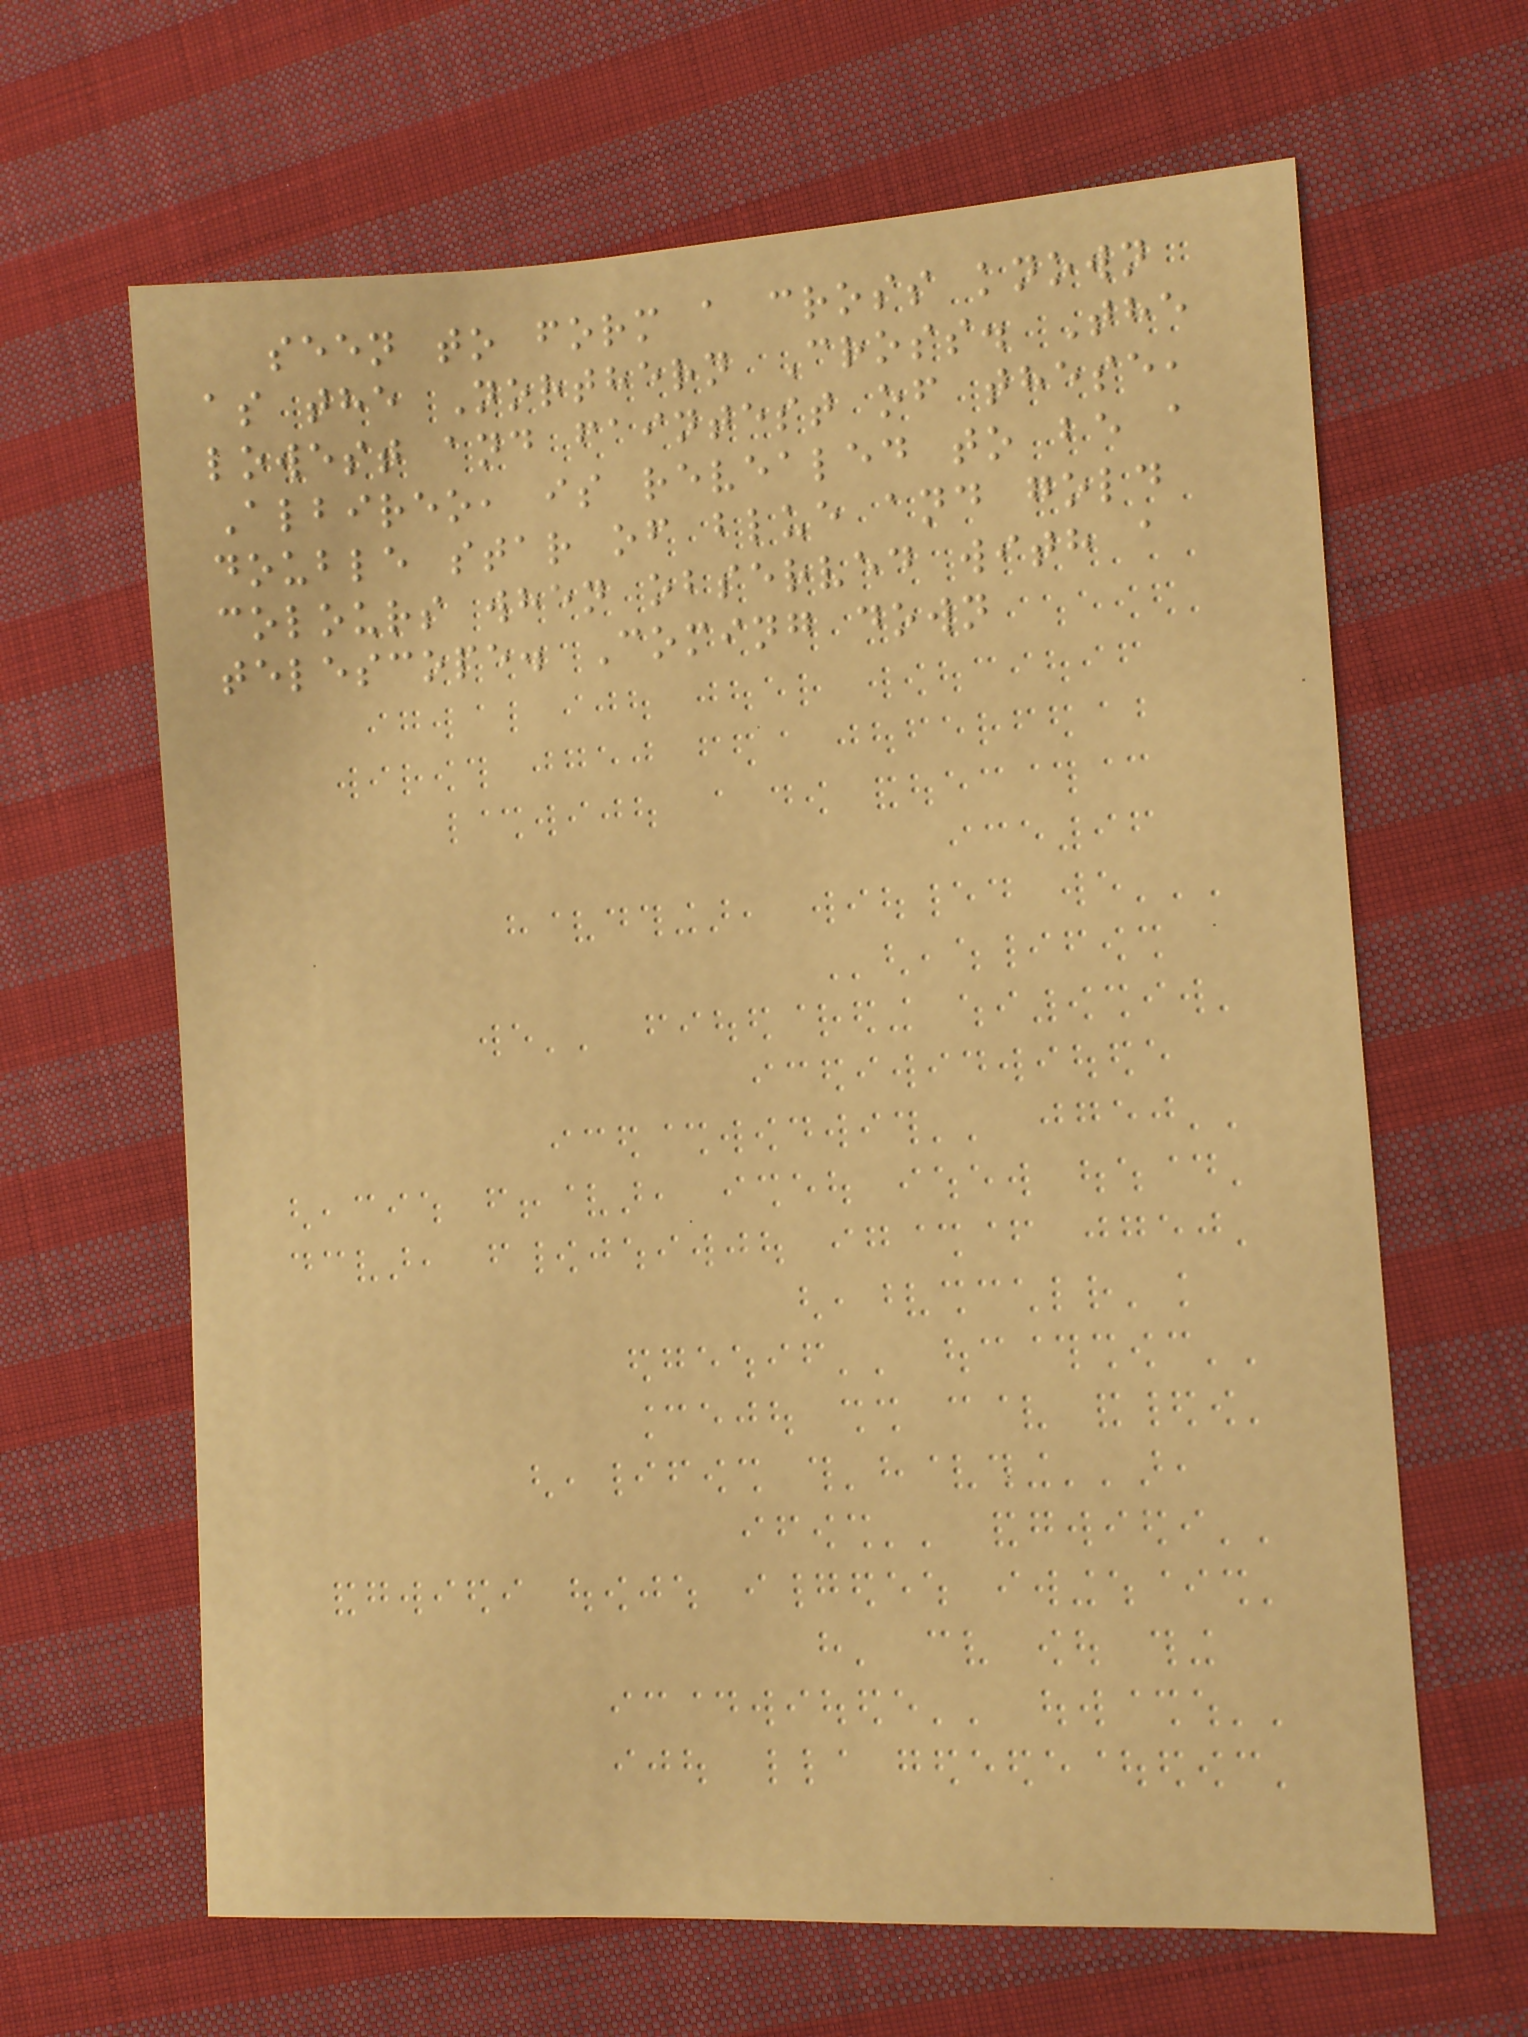seen to form a cross known
as the Northern Cross. The
lowest and faintest of these,
Albireo, is revealed to be a
double star of blue and gold
colours when observed with a
telescope. Coming down
